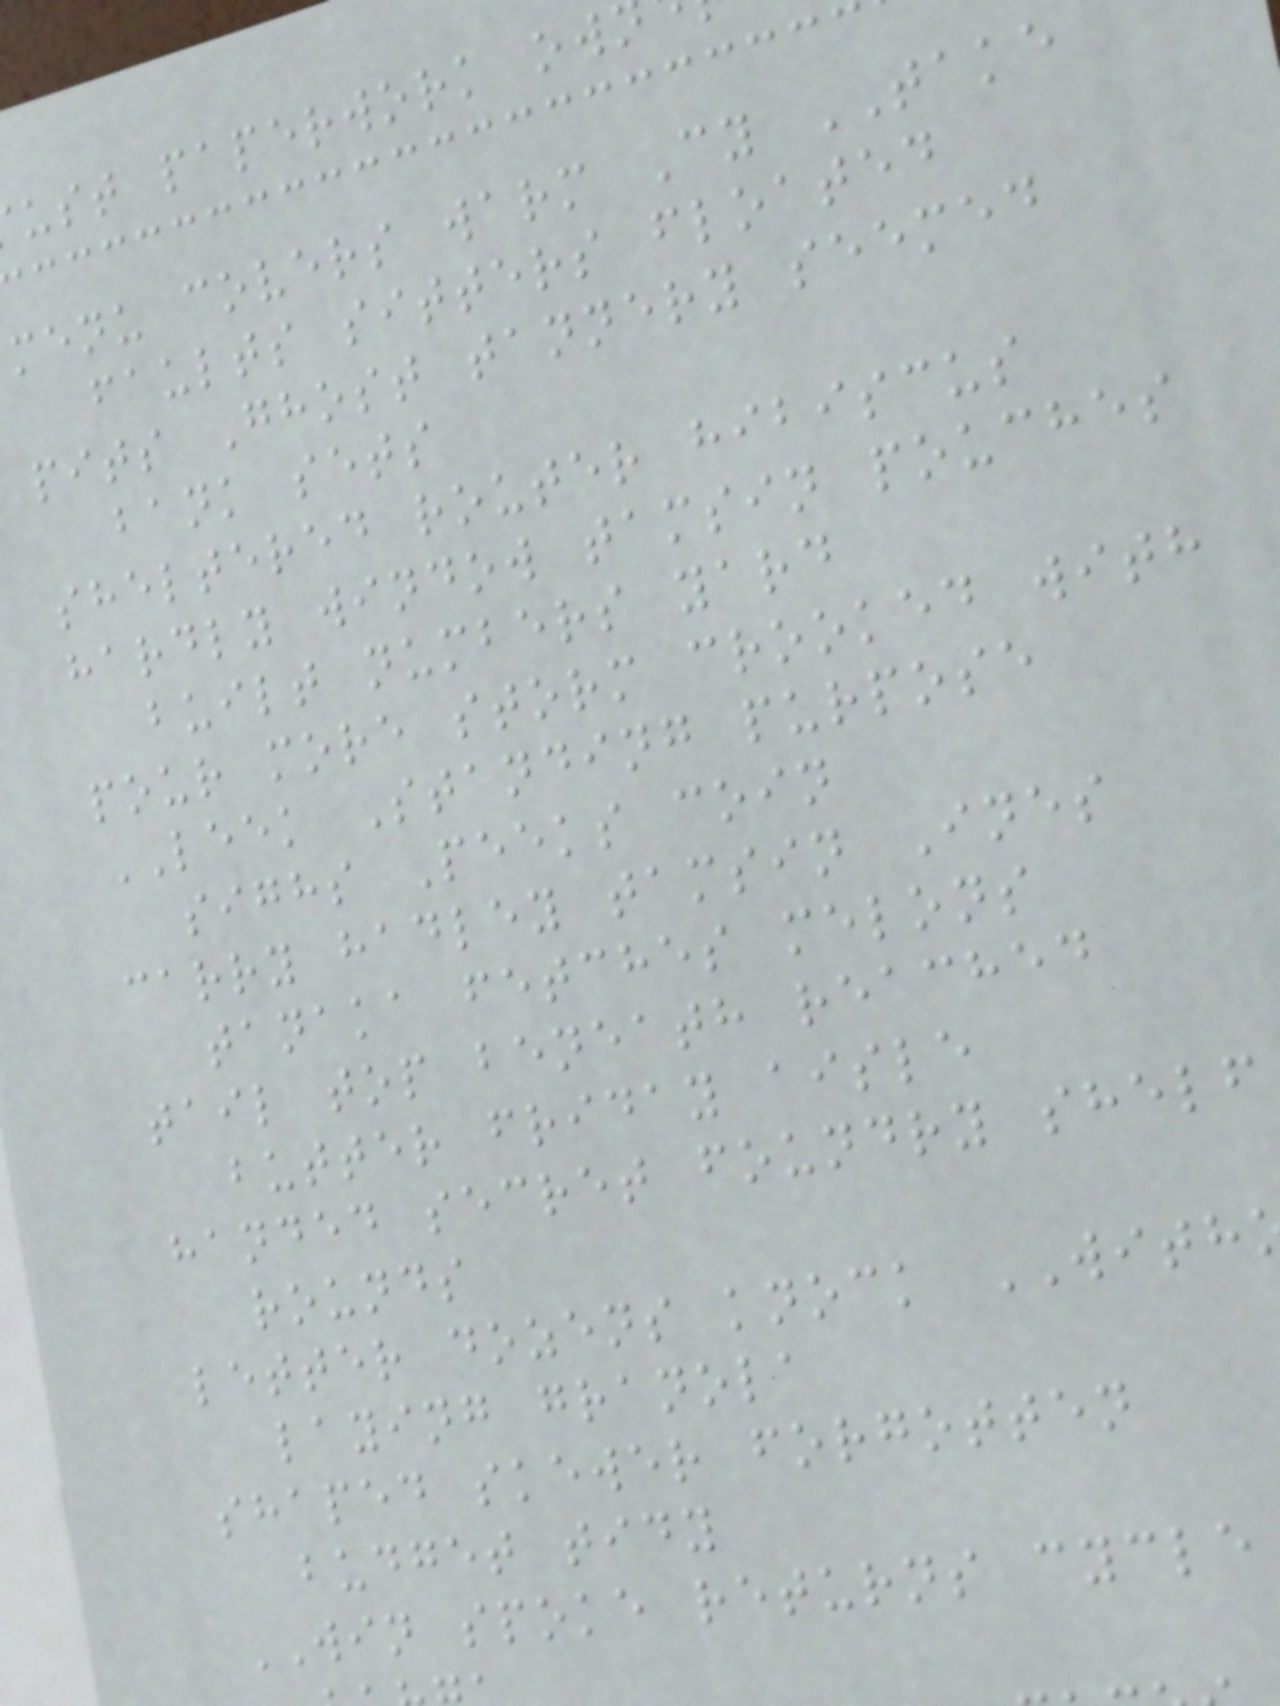ust paperwork ow
menu covers warm Cy TAKE
faults sitters floated
pits Ghost tannery seemed
bank sets
sheltered router hibiscus
hardly window tamsin pouches
built numbers yard
pour more storm crooked with
LEEK Standing purpose
sighs Peeks coin
carry hadley tamsin Ines
tanaka fetches melons
tail top beneath reached
butter friday aisle
handed secret foundry shelf
rounds
letter dozens knock WITH
laying granola
shaped skewer forgotten
budget tidy
WIN spoke returns cycle
